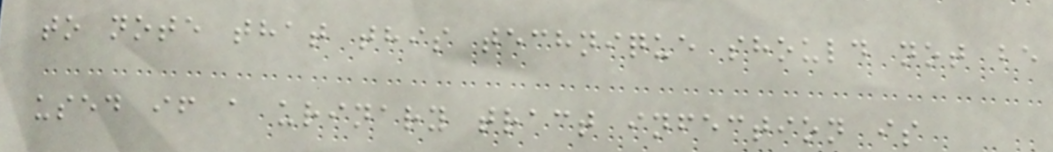to note that this technique should not be
used if a urinary tract infection is
